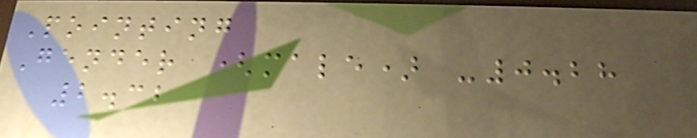Pointing
Gender (male) -0.28
2.32
